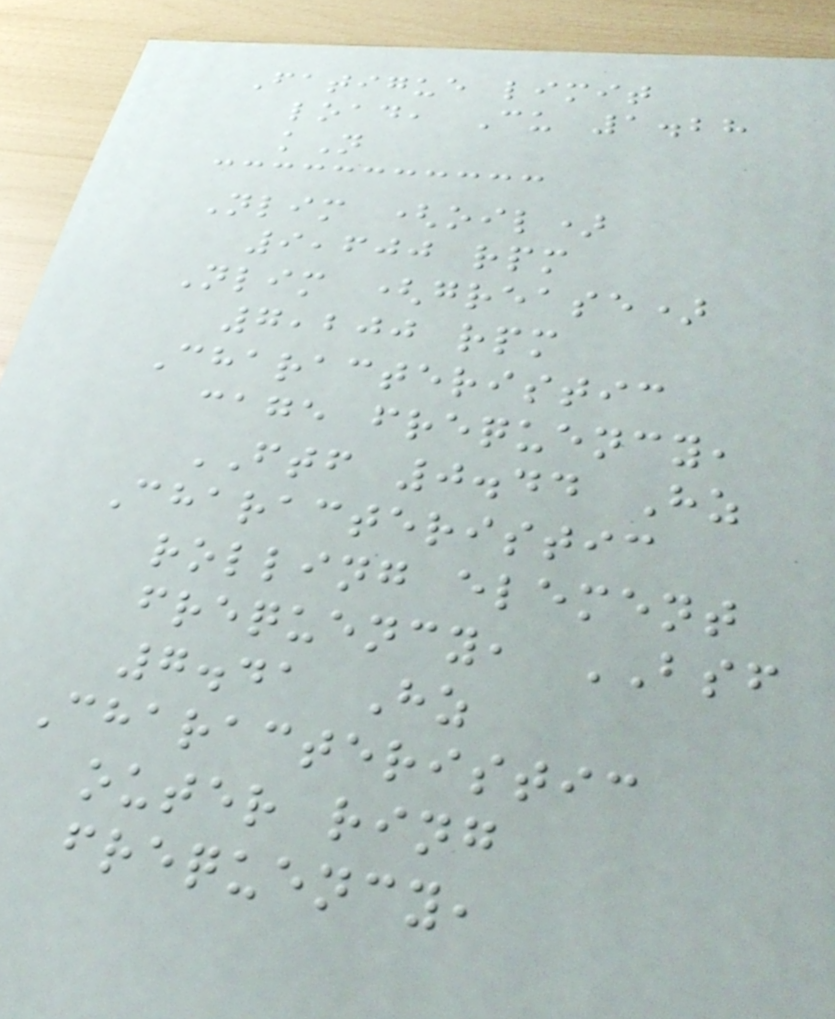Fatigue limit
load, Cu 1.28
kN
Nlim (oil)
9,600 rpm
Nlim (grease)
7,200 rpm
Characteristic
cage frequency,
FTF 0.44 Hz
Characteristic
rolling element
frequency, BSF
7.41 Hz
Characteristic
outer ring
frequency,
